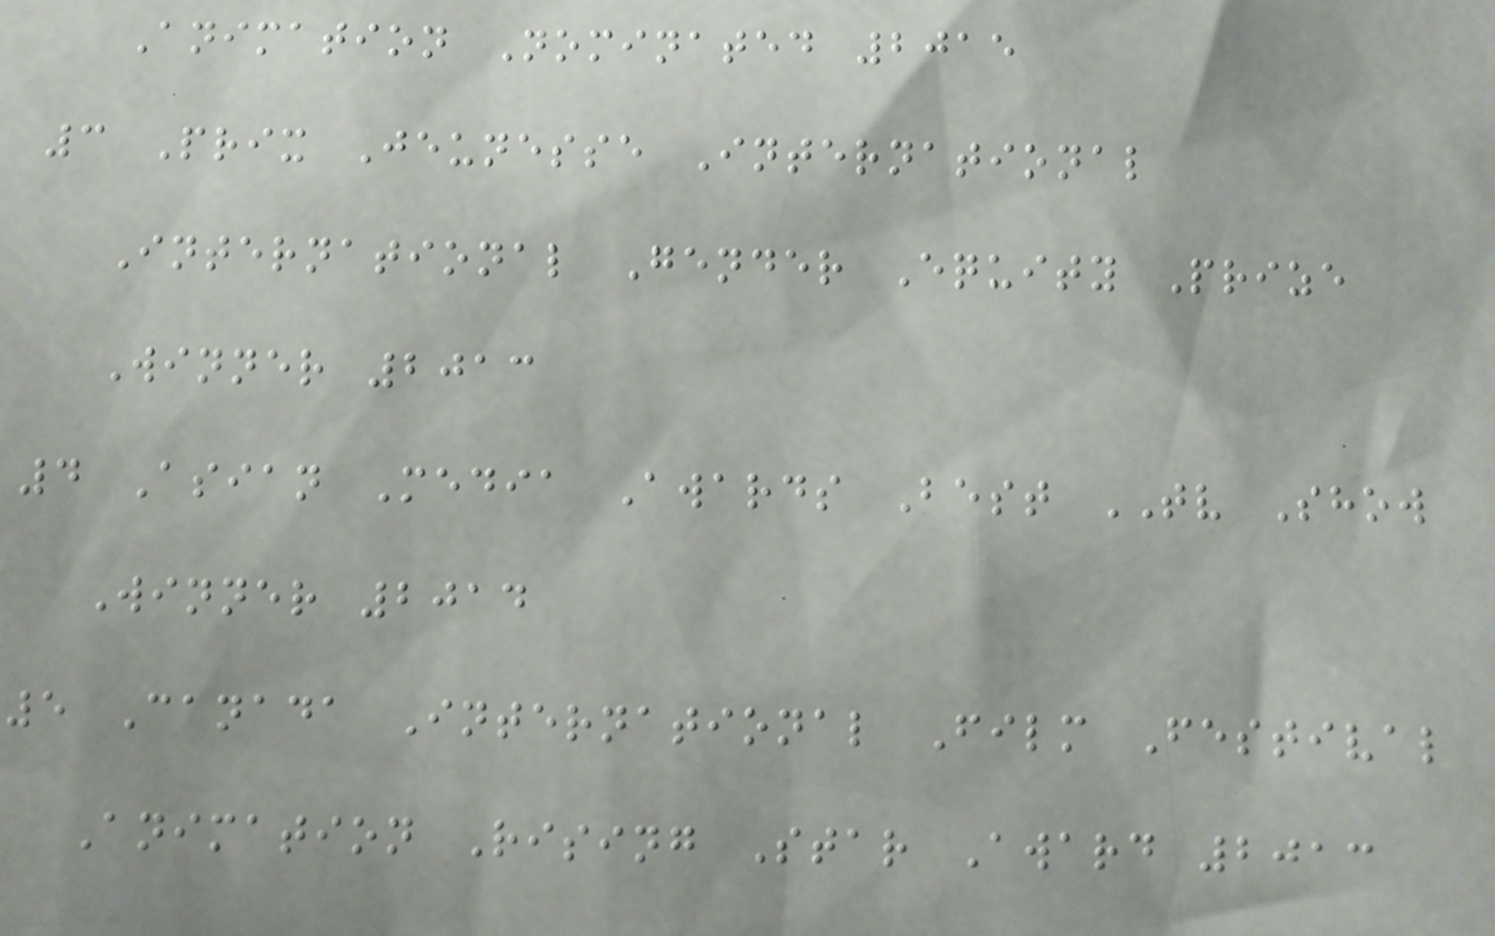Animation Nominated 2015
3 Prix Jeunesse International
International Gender Equity Prize
Winner 2013
4 Asian Media Awards Best TV Show
Winner 2014
5 Canada International Film Festival
Animation Rising Star Award 2013
